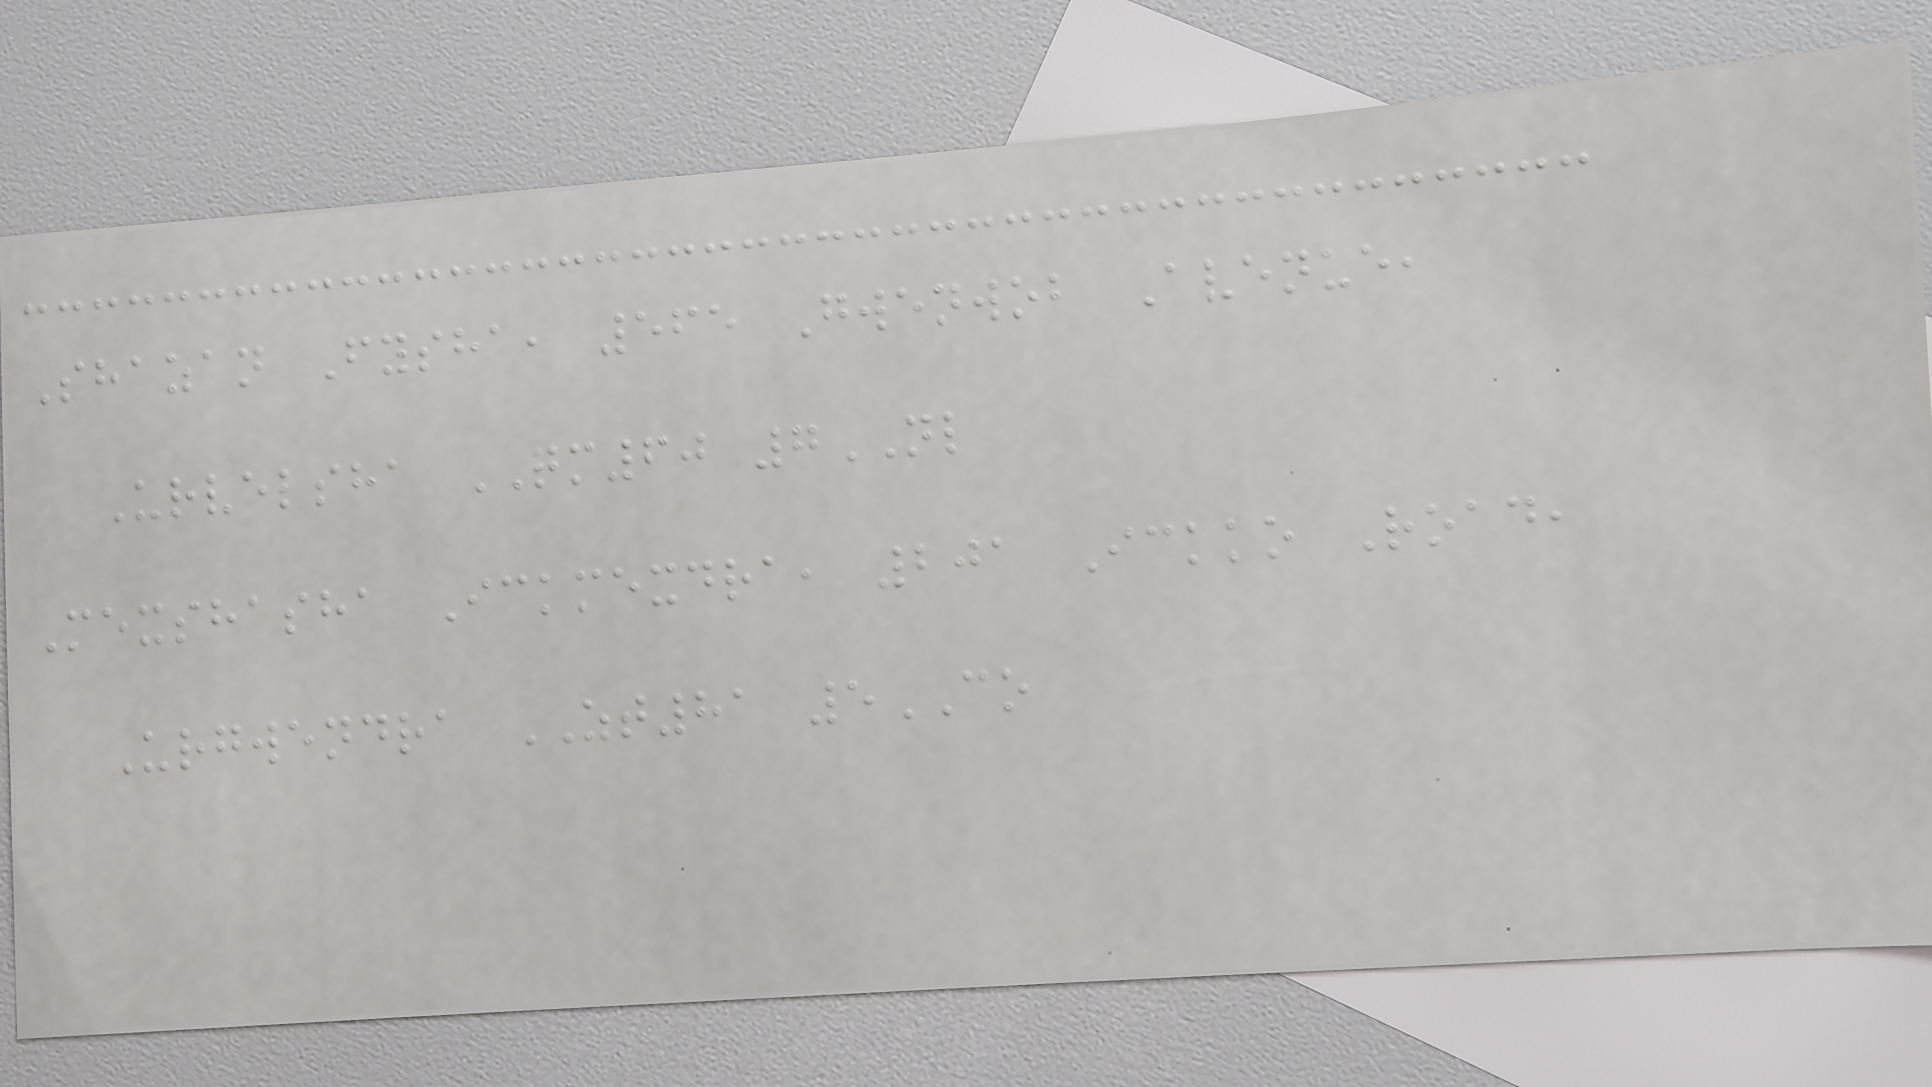Shazan Fysha, 565 Gwenwob Avenue,
Urvelsha QM60 7NL
Mexshasha Ickmexdra, 201 Ickko Road,
Urgwendra ZT81 5CO
